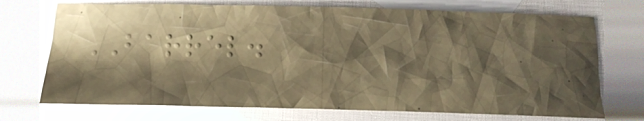BARREL.
